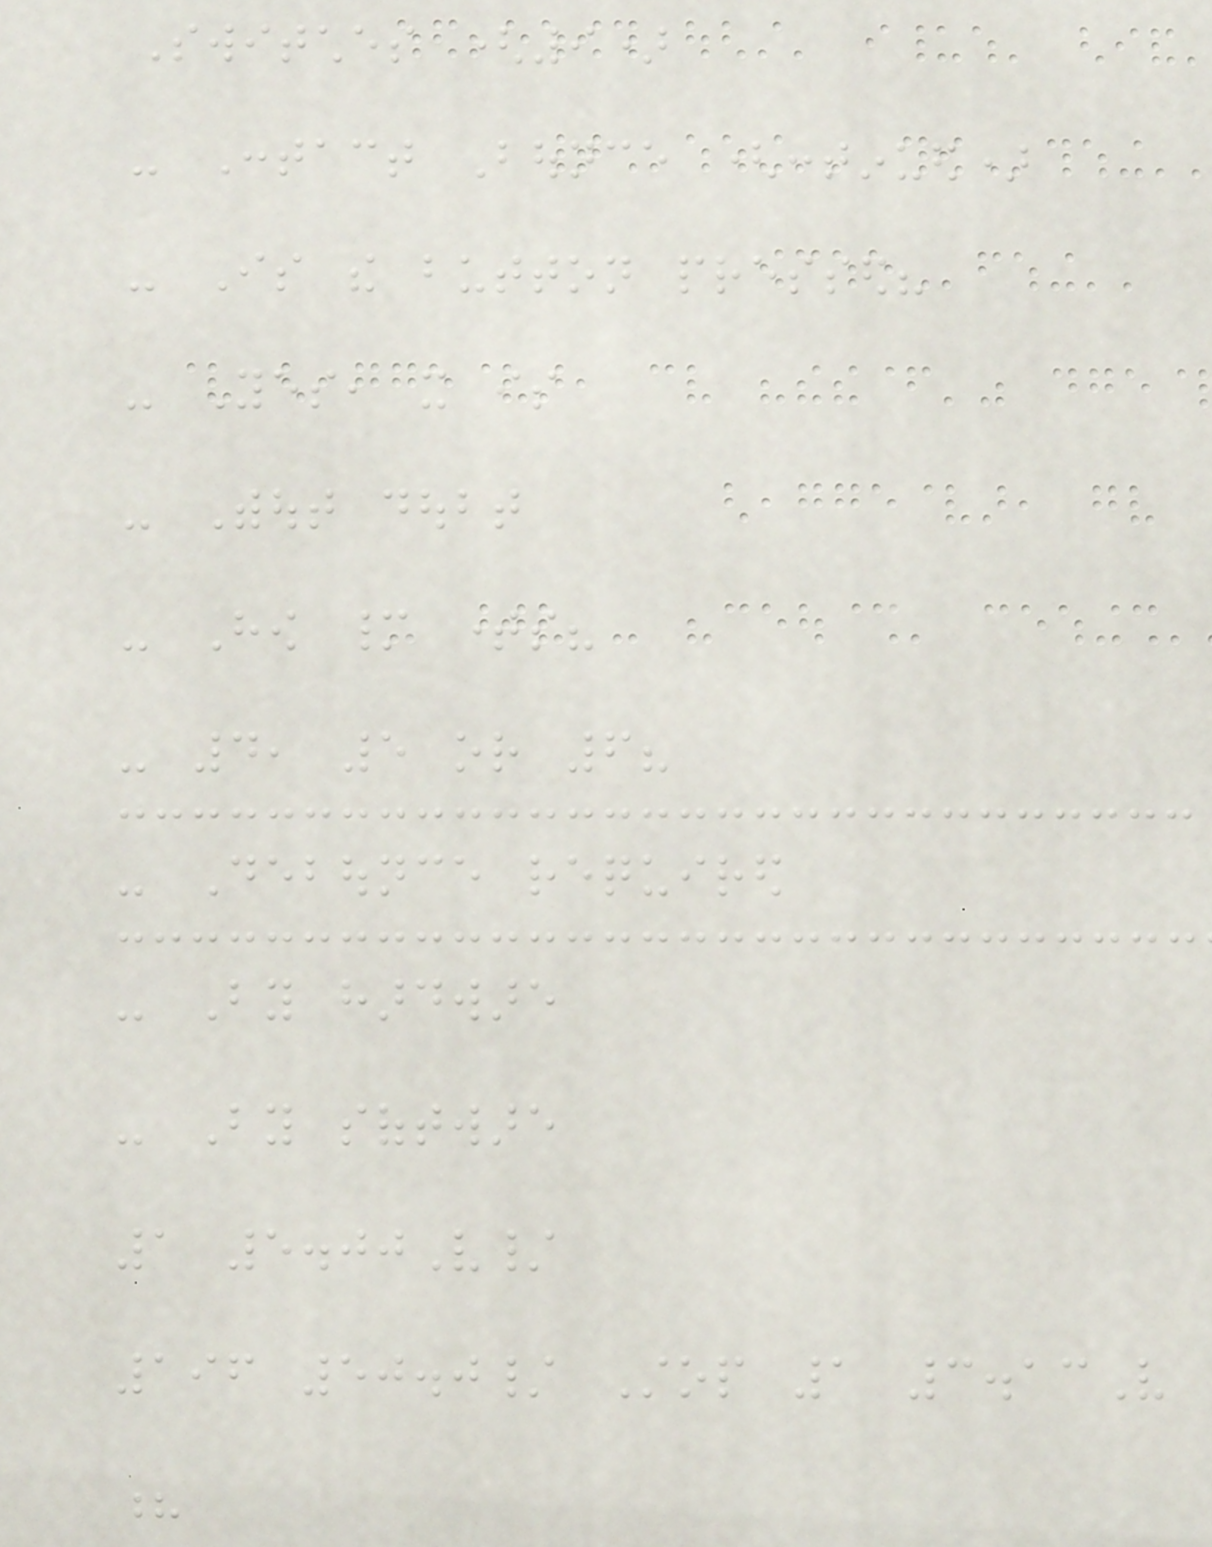Switches (9)
- Contact Bounce (continued)
- Is the button pressed?
- Yes, it is
- Without doubt
- How many times?
- 4, 5 or 6?
- Debounce required
- By hardware
- By software
1 5.00V/
196 50.0/ Stop 1 3.13V
?
